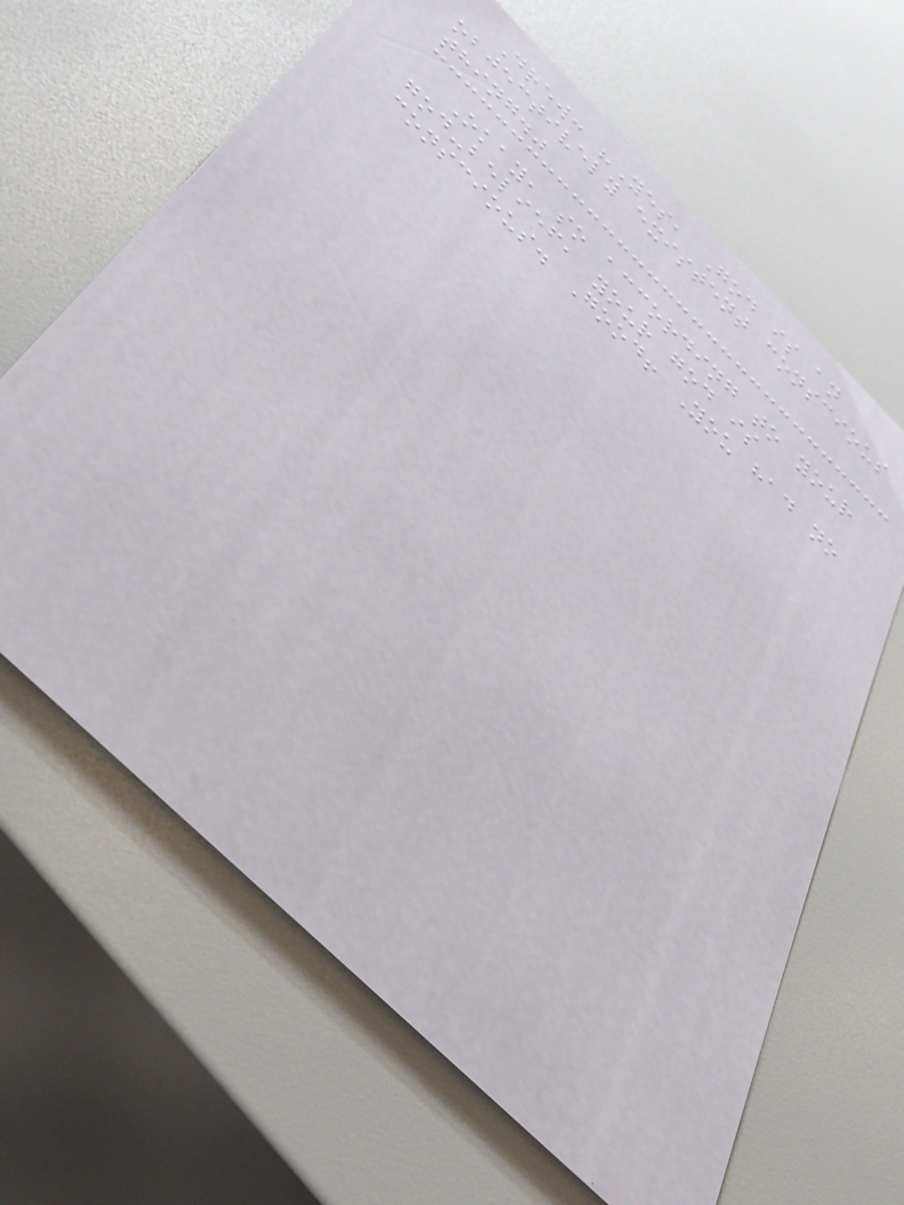Drew: "Yes, God is an
objectively existent conscious
thing."
Okay, so according to your
god-belief, your god is
conscious. Good! You had no
